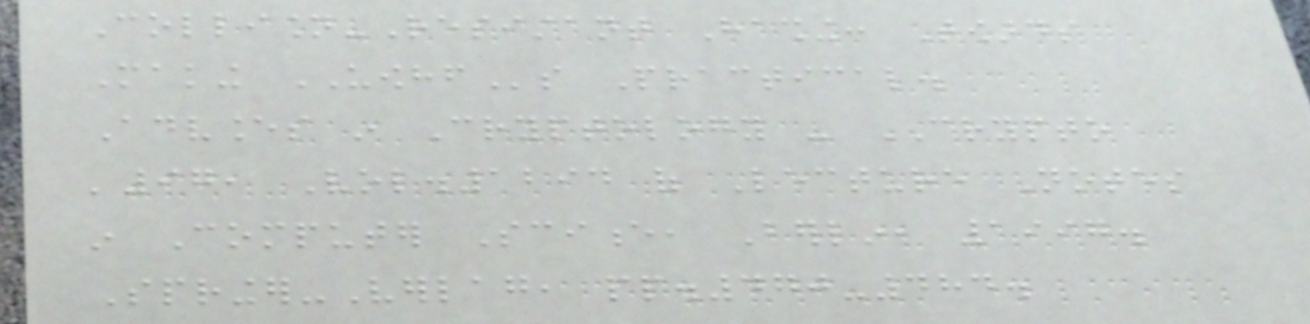Collision-Resistant Hashing: Towards
Making UOWHFs Practical.
Advances in Cryptology - CRYPTO
'97, Vol.1294 of Lecture Notes
in Computer Science, Berlin, 1997.
Springer-Verlag, pp.470-484.
